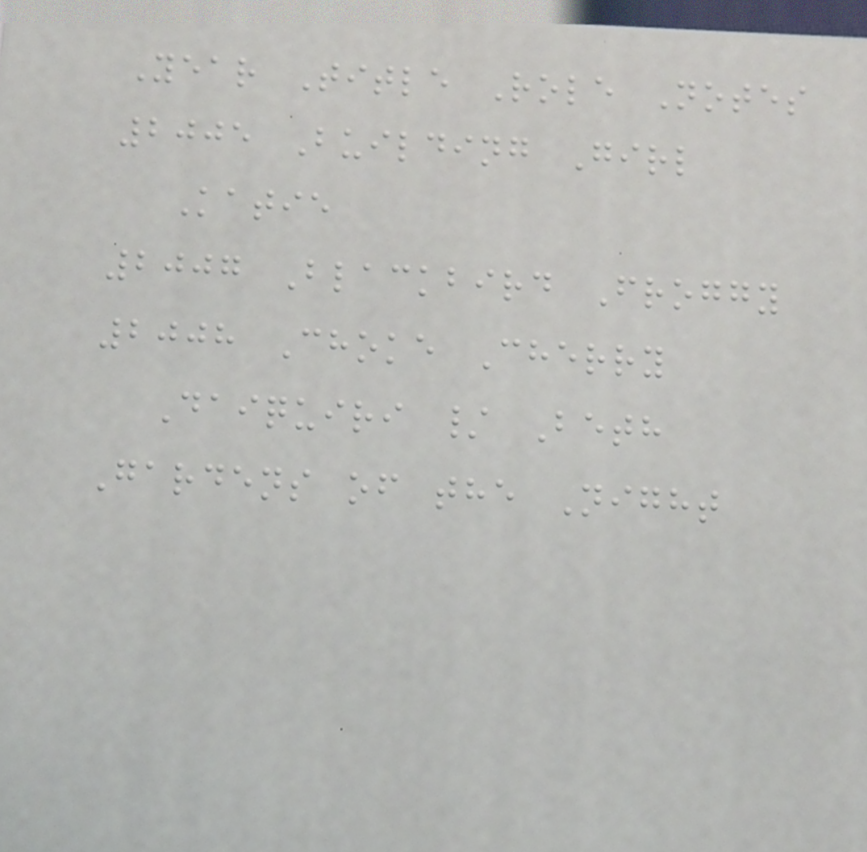Year Title Role Notes
2005 Building Girl
Katie
2007 Blackbird Froggy
2008 Choke Cherry
Daiquiri / Beth
Gardens of the Night
